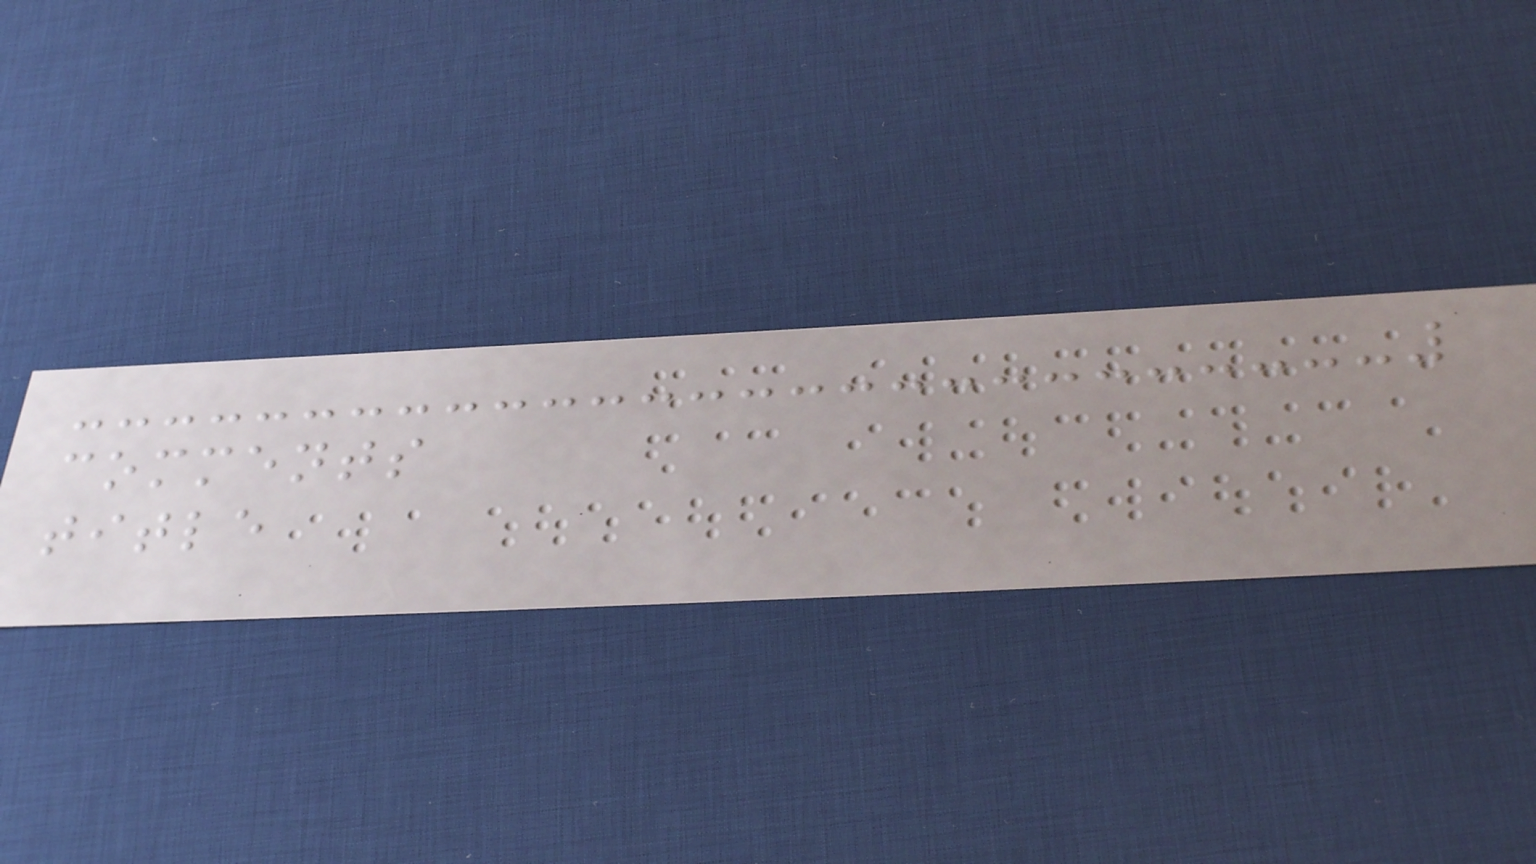comments
title
